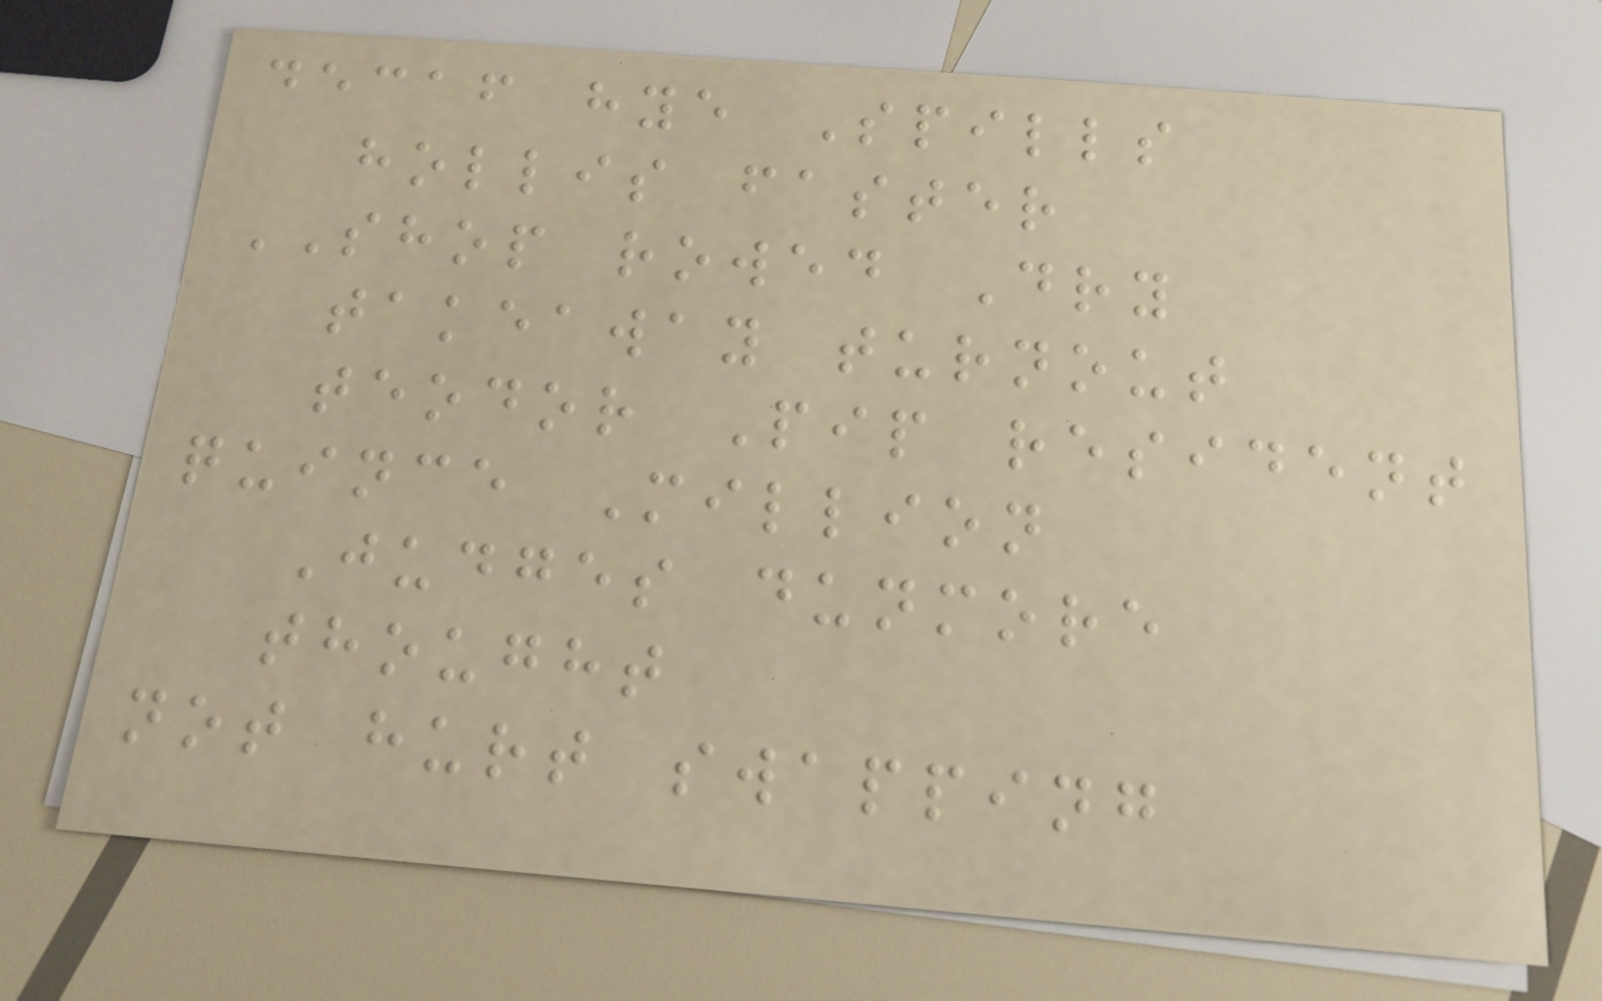decaf hye Spills
hollis faster
SHOP rowed Dry
takeaway turnout
teodor Pip resident
quince Million
Judges dunmore
thought
not hurt swapping
